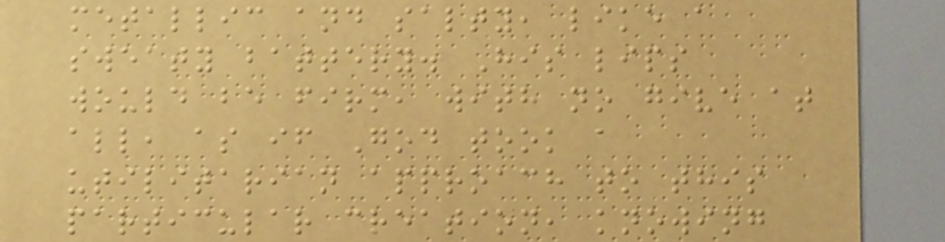metallic and salty, like a
sweaty battery. His lips
would be firm, with no give at
all, as if God took a
utilitarian approach to this
particular creation, knowing
